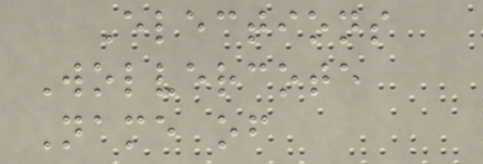Elections
Wolvercote
Name of
